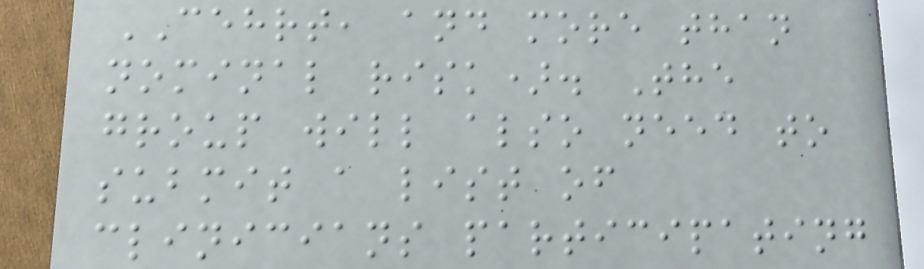CEHRT, and more than
nominal risk). The
group will also need to
submit a list of
clinicians participating
